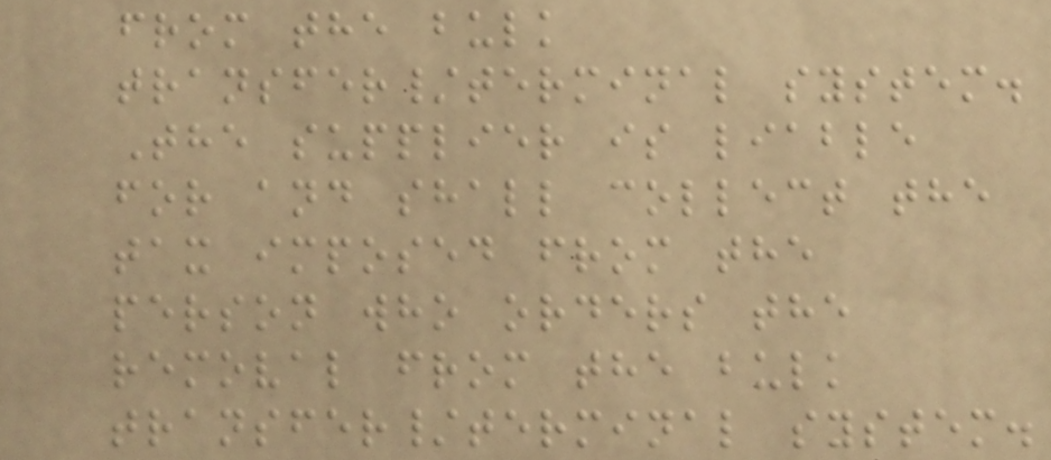from the bulk
transfer/terminal system.
The supplier is liable
for and shall collect the
tax imposed from the
person who orders the
removal from the bulk
transfer/terminal system.
